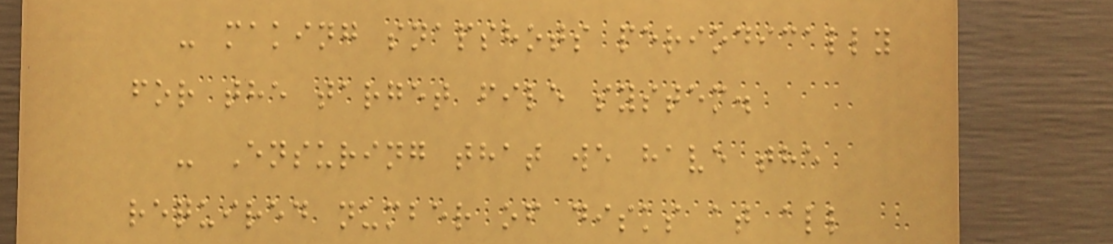- making snapshots periodically
for the target file system.
- Ensuring that we have the
required number of disks at all
